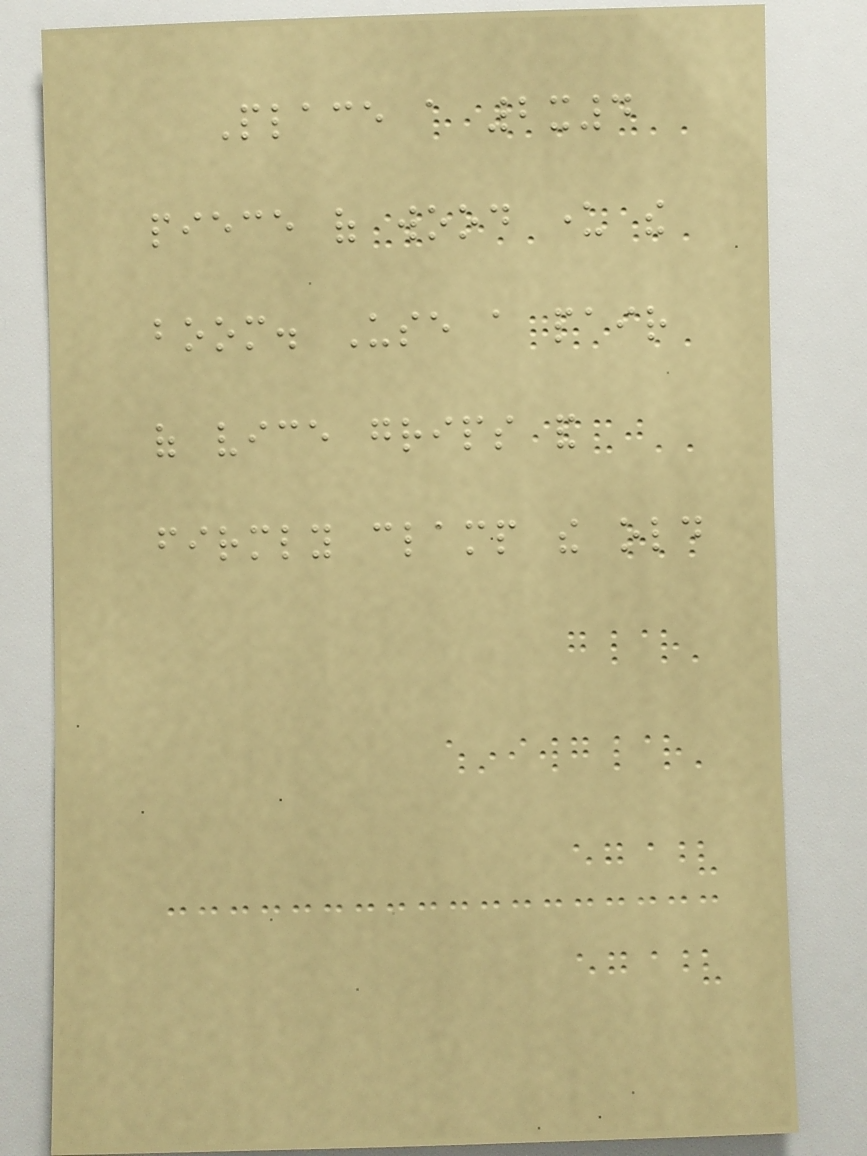Place a 2x4
piece of wood under the
boom. Use a pair
of vice grips and
firmly clamp the old
